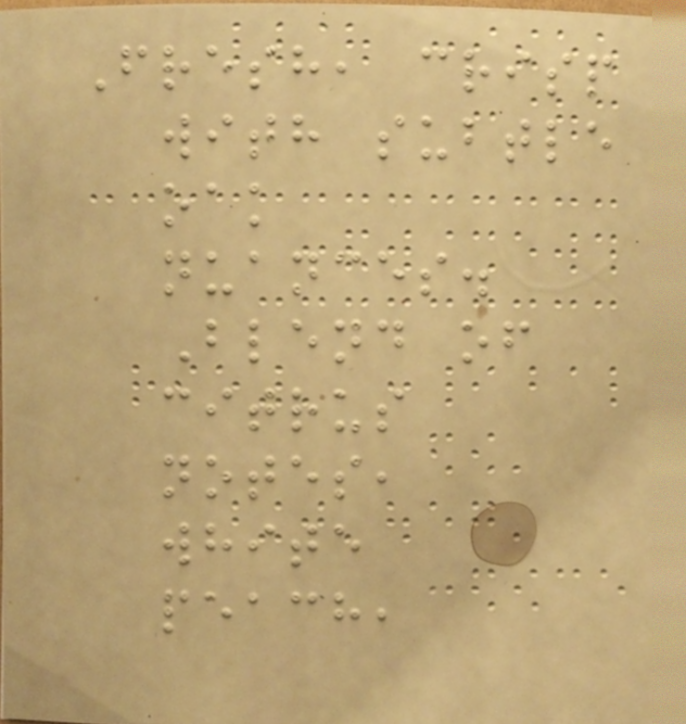Fresh, crisp
with subtle
oak
nuances.
Blend of
citrus
notes,
white
peach,
